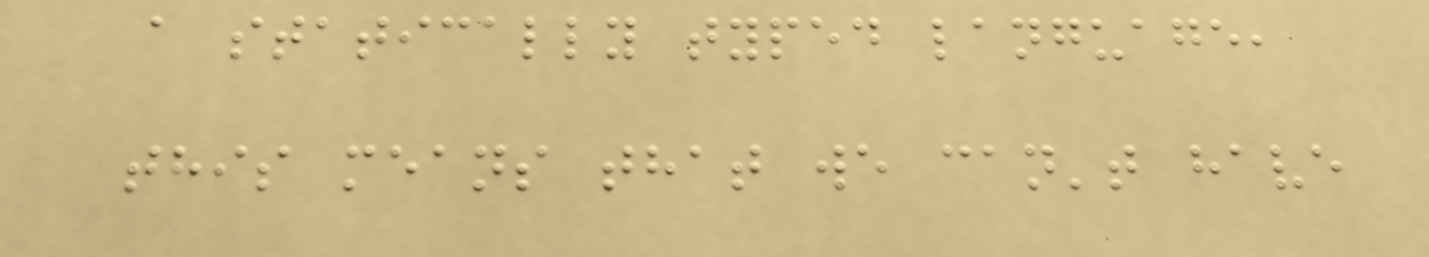a statically typed language,
this means that we can't have
